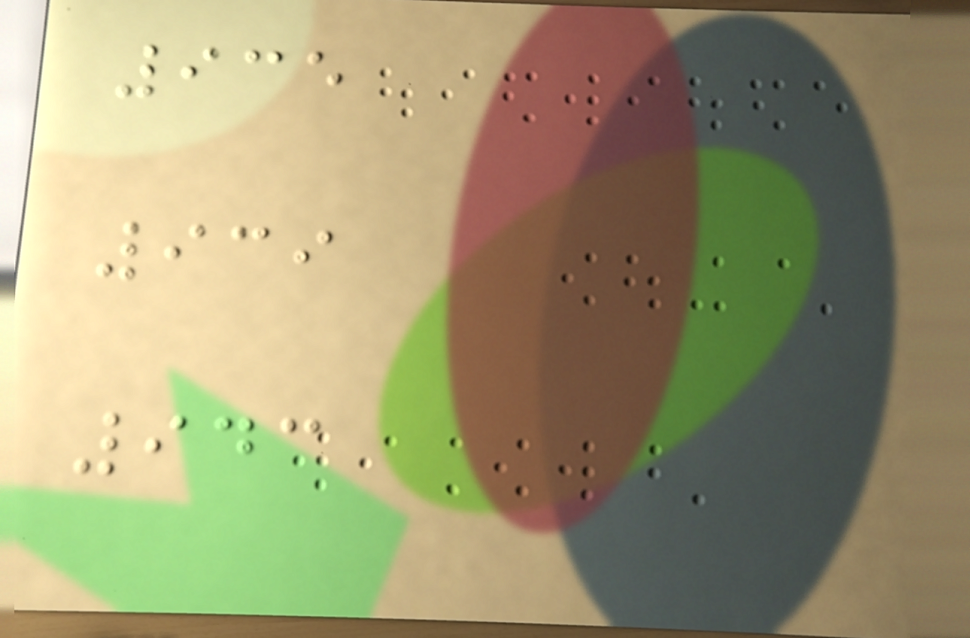935
939
943
